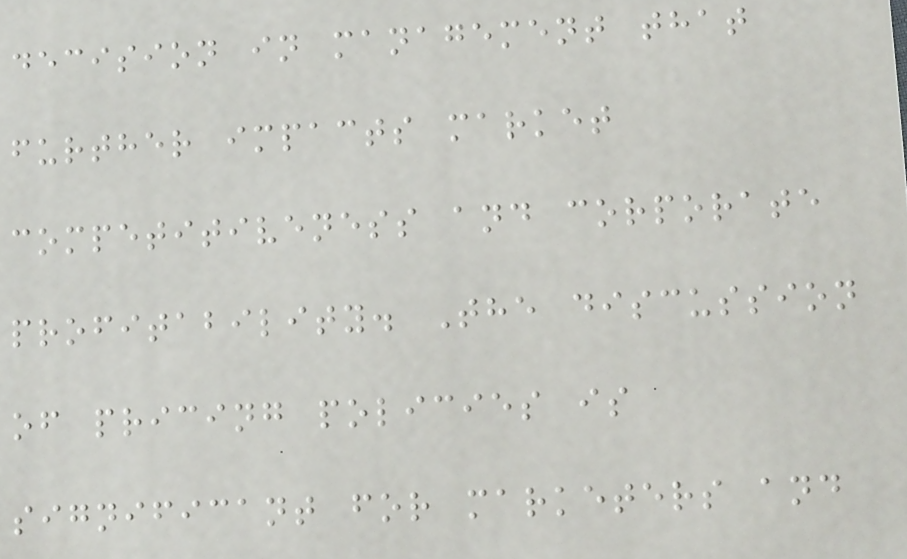decision in management that
further impacts market
competitiveness and corporate
profitability. The discussion
of pricing policies is
significant for marketers and
